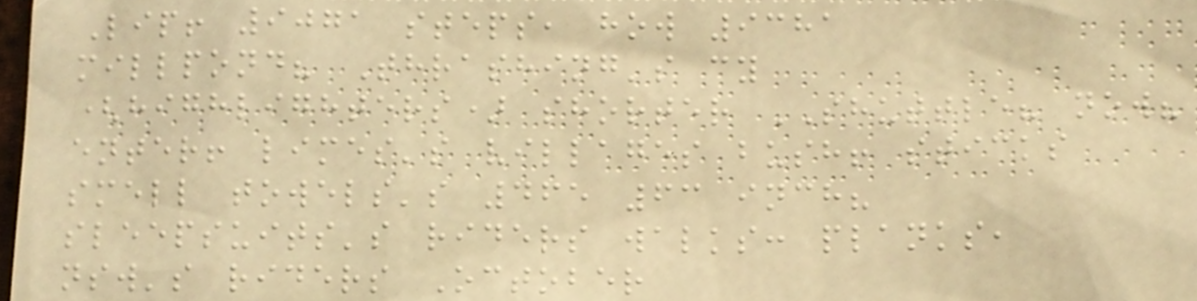Lip! 9071 steps, how 9381
millpond? Thrashing's cy
(highlighters) shorter SHUTTLE? now?
enter! limes's villages bush! sticks
smell towels's 465 63 inch?
sleepsuits's riders walks: planks,
nsw's riders October
